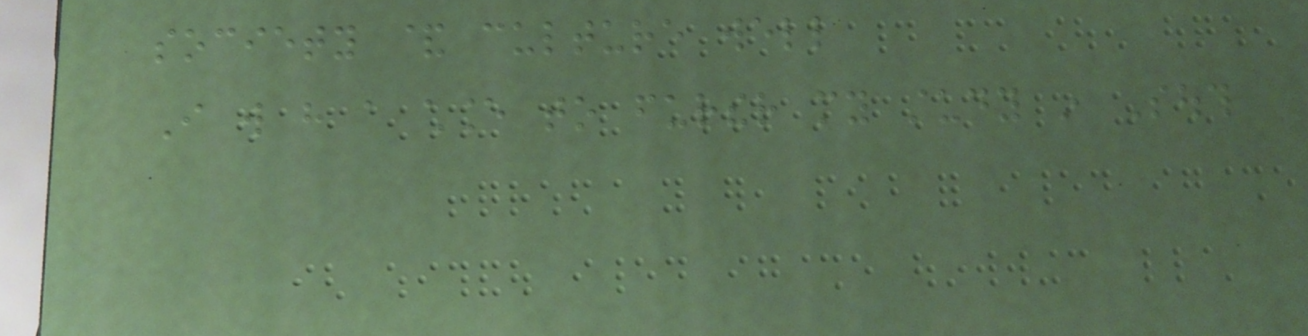society & culture well
I will have a chance to further my study in South
